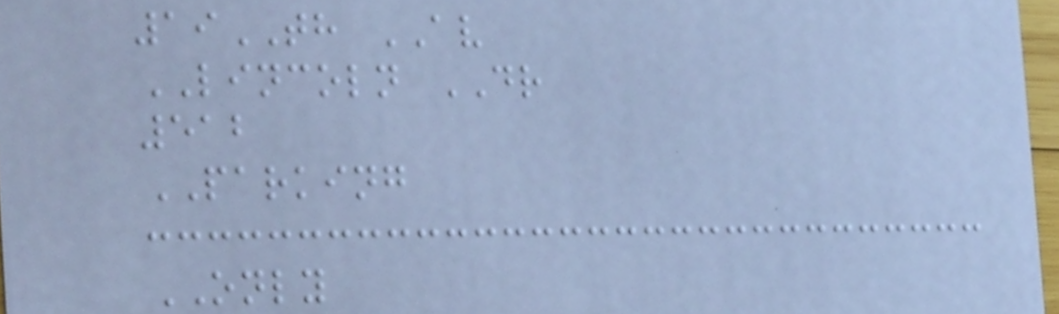19TH AV
LINCOLN DR
512
PARKING
ONLY
